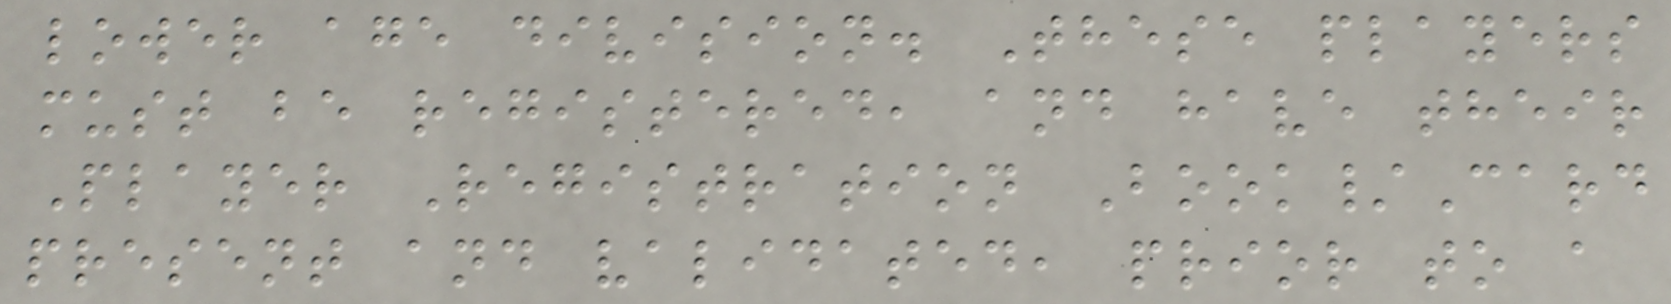lower age division. These players
must be registered, and have their
Player Registration Book/Card
present and validated, prior to a
